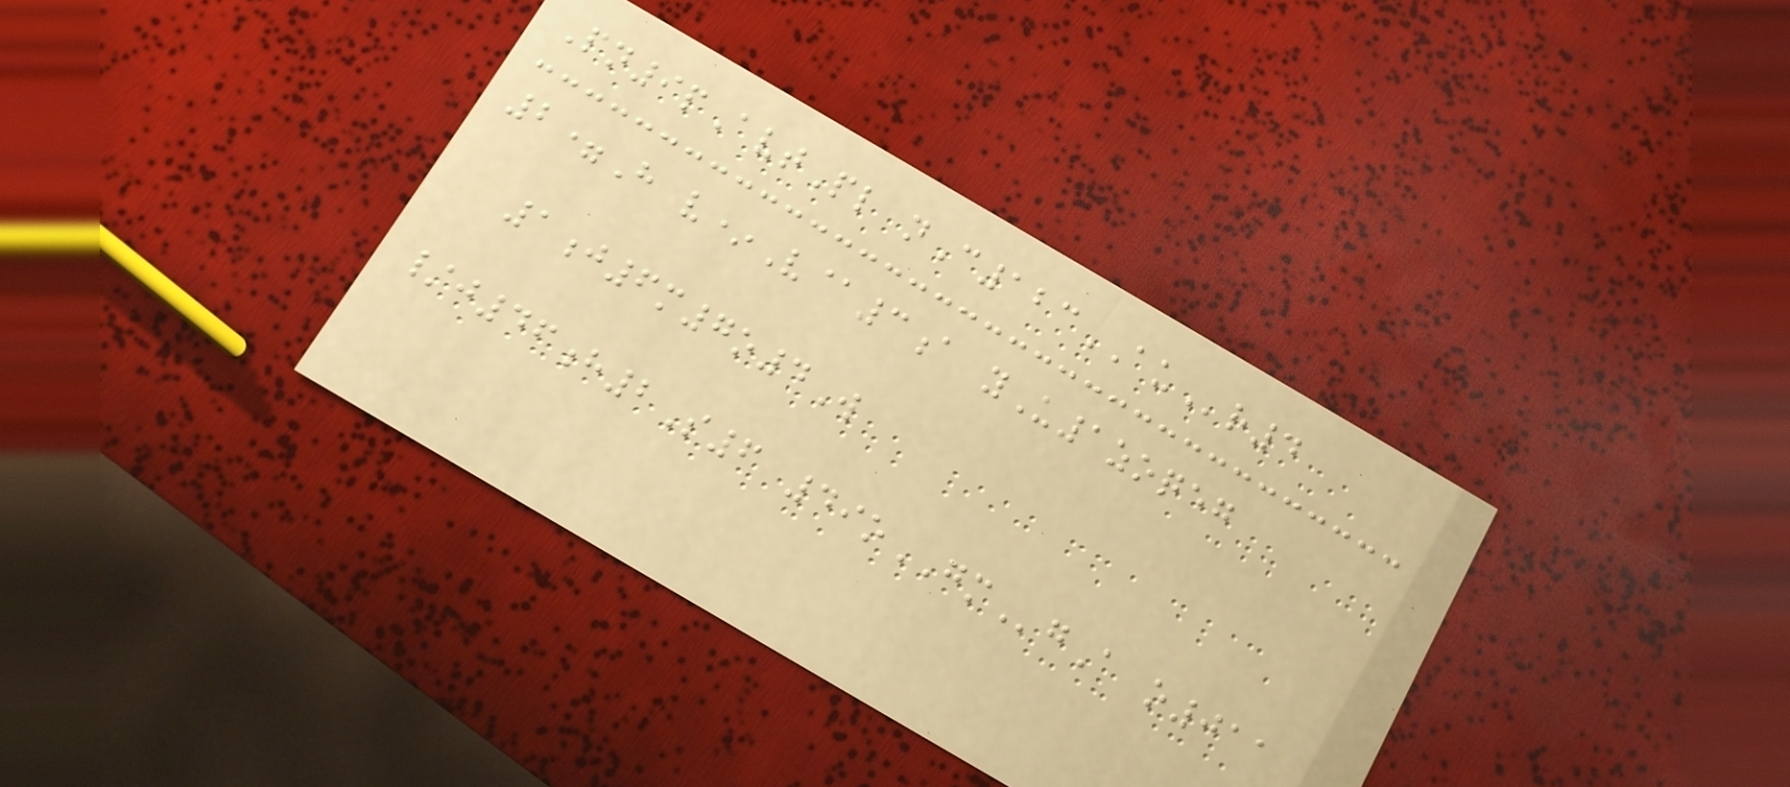Pn9pAvtPl nC123AUr4
2=H v*V@3a yU1zoqeg
1j6m7o4W
/j46h2S6 49oGMgA o011
